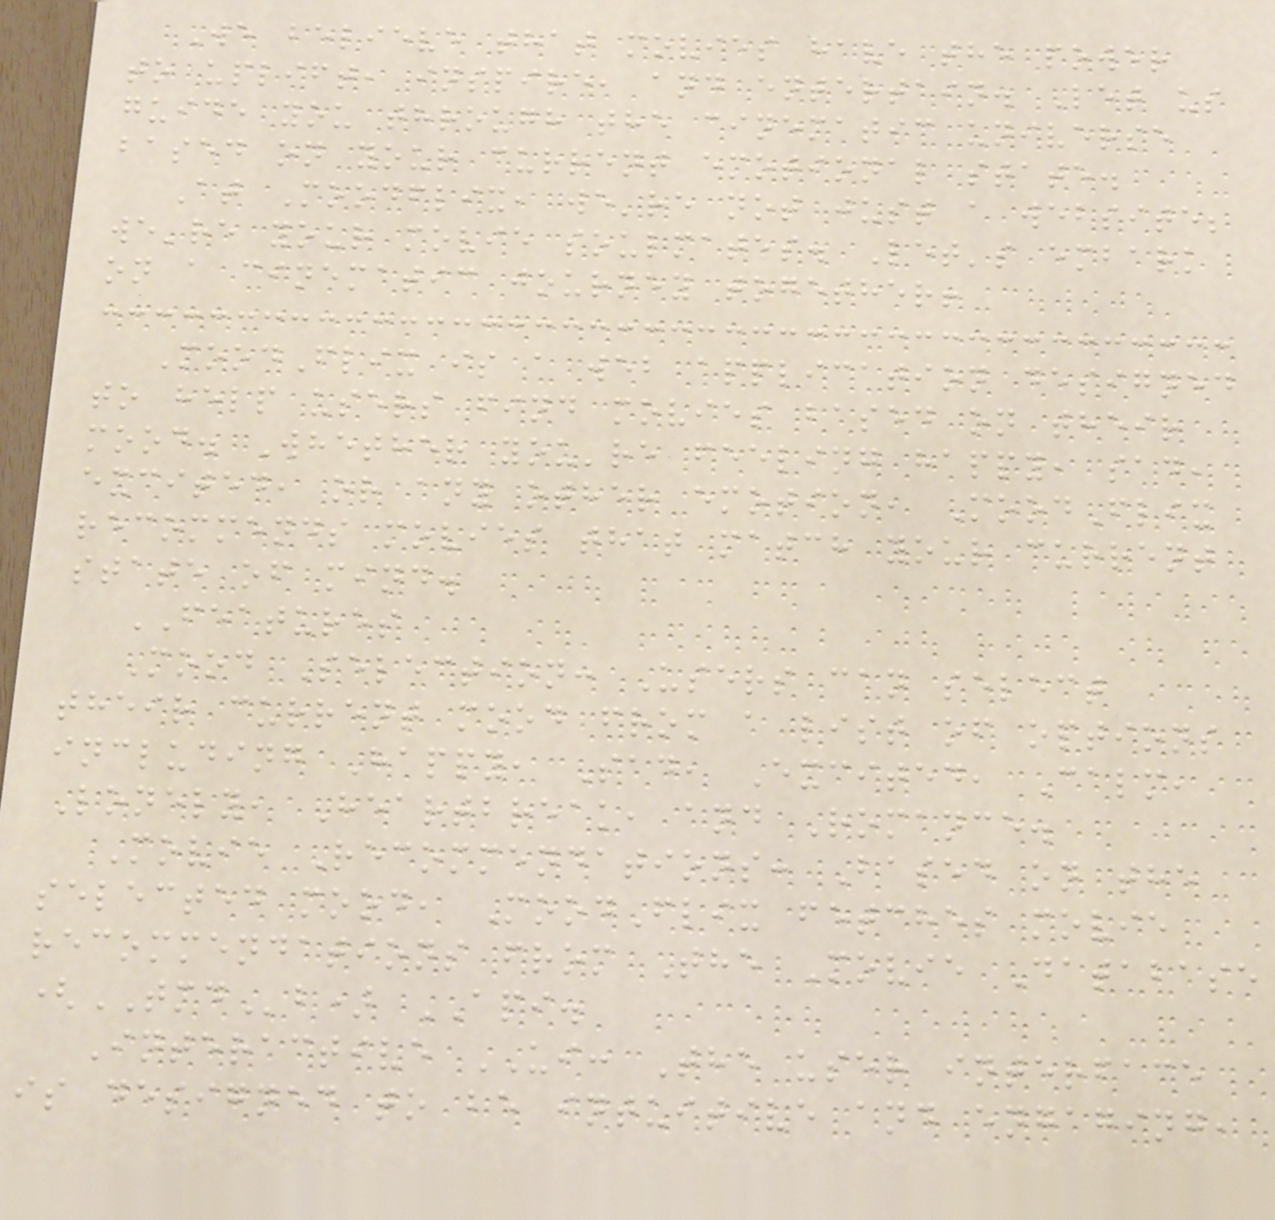We believe that movies have the power
to uplift, inspire, and entertain. Let us
guide you through the cinematic universe
based on your current emotional state.
At Moodflix, we're not just a website;
we're your movie soulmates. Let's embark
on a cinematic journey together!
MoodFlix is a web application designed
to help users find movies based on their
mood. Whether you're feeling happy, sad,
excited, or any other emotion, MoodFlix
recommends movies that match your current
state of mind.
FEATURES
Mood Selection: Users can select
their current mood from a list of options
including Happy, Sad, Excited, Calm,
Lonely, Heartbreak, and Romance.
Movie Recommendations: Based on the
selected mood, MoodFlix fetches movie
recommendations from The Movie Database
(TMDb) API.
Interactive UI: The user interface
is designed to be intuitive and engaging,
